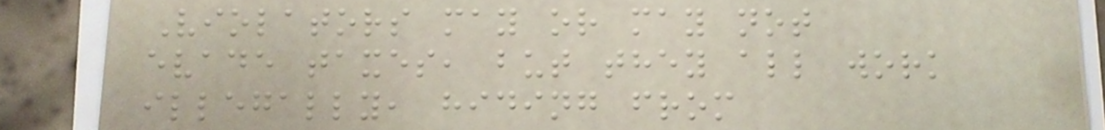Violators may or may not
evade taxes, but they all work
illegally, hiding from
